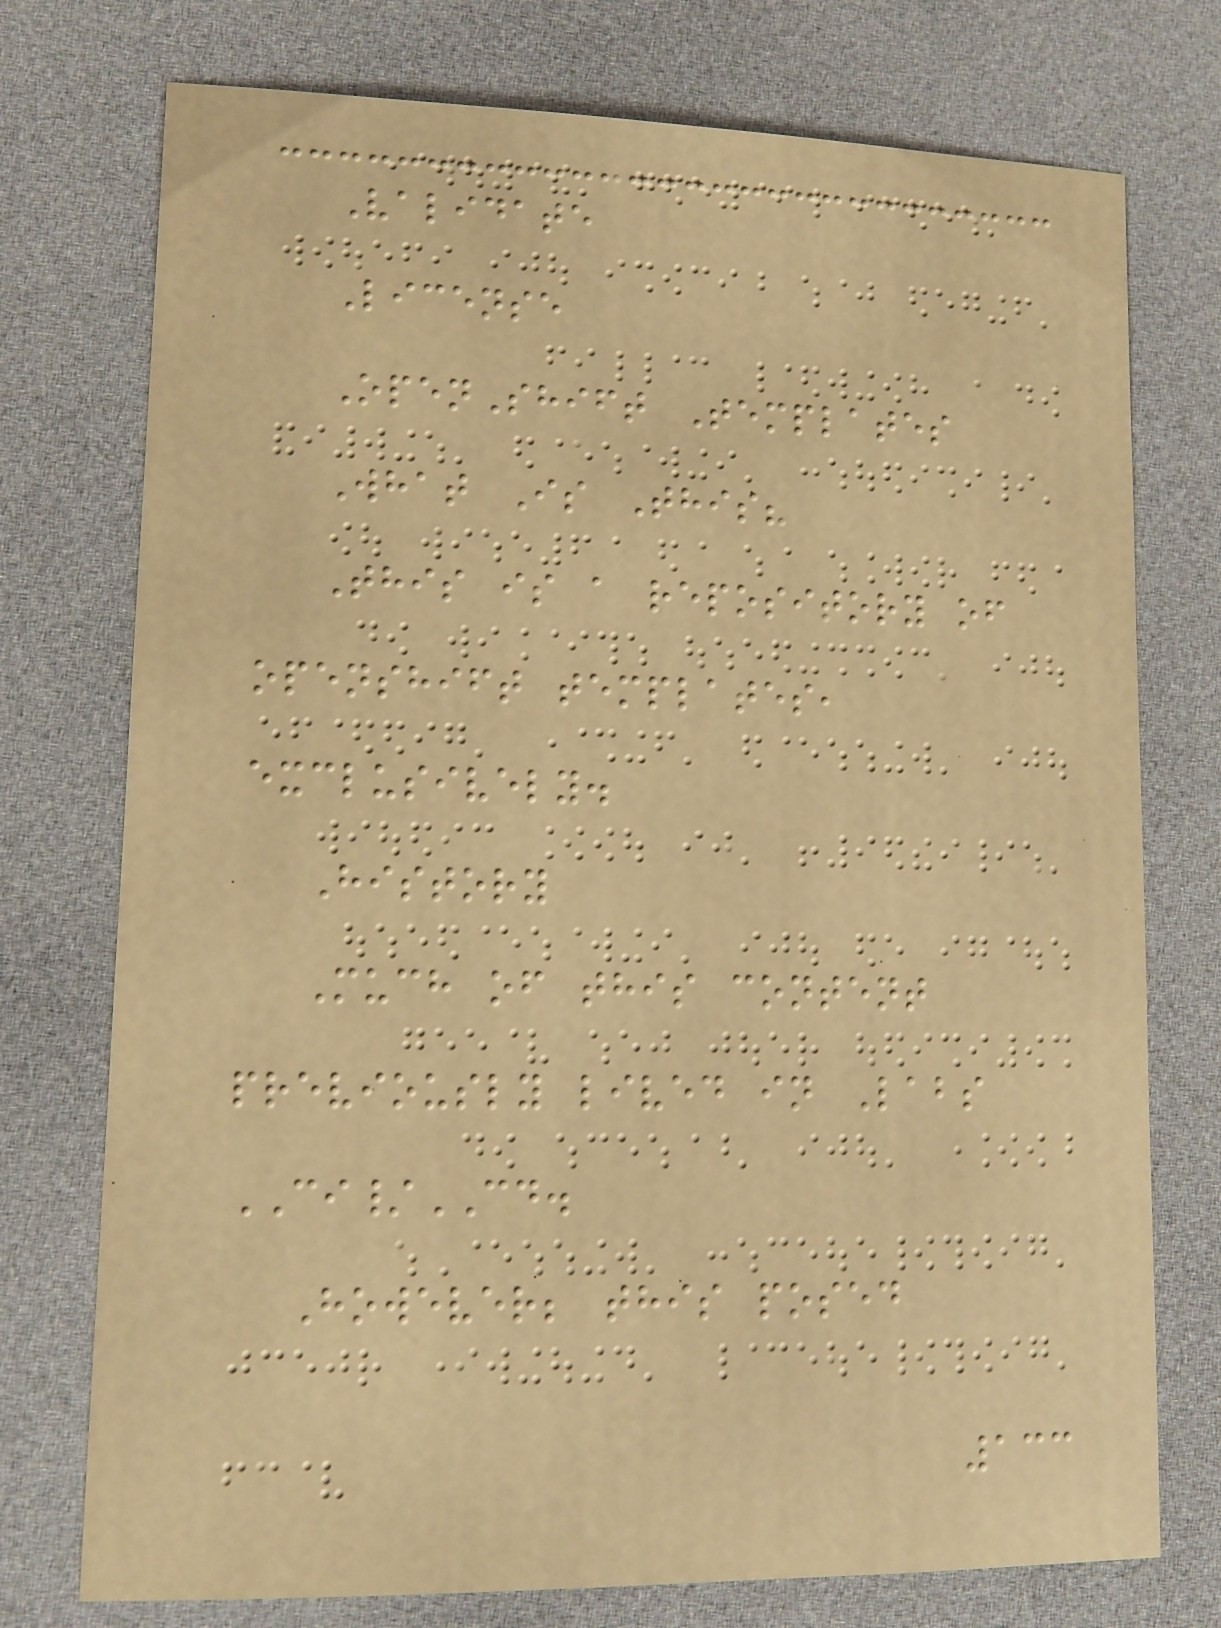Validate
License
OpenShift Templates
What Is This?
This is a repository of
openshift templates,
exclusively.
History
Much of this content
previously lived in Labs
CI/CD.
However; this posed
133
